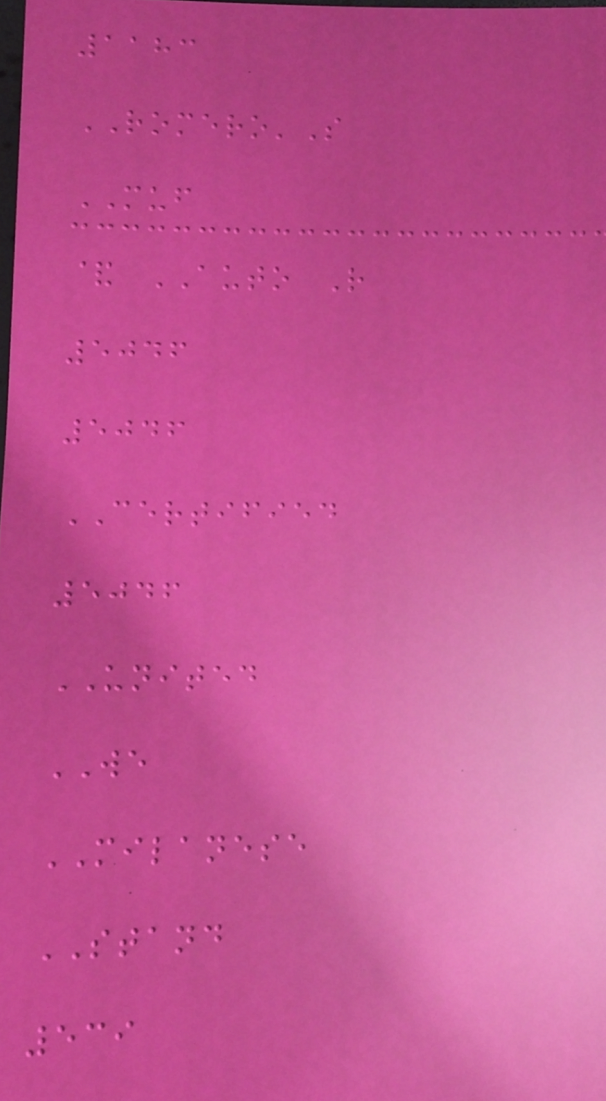1183
ROMERO'S
MUF
& AUTO R
5046
5046
CERTIFIED
5046
UNITED
WE
MILANESE
STAND
539
